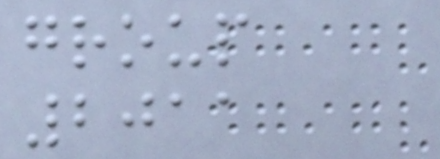group
2011
